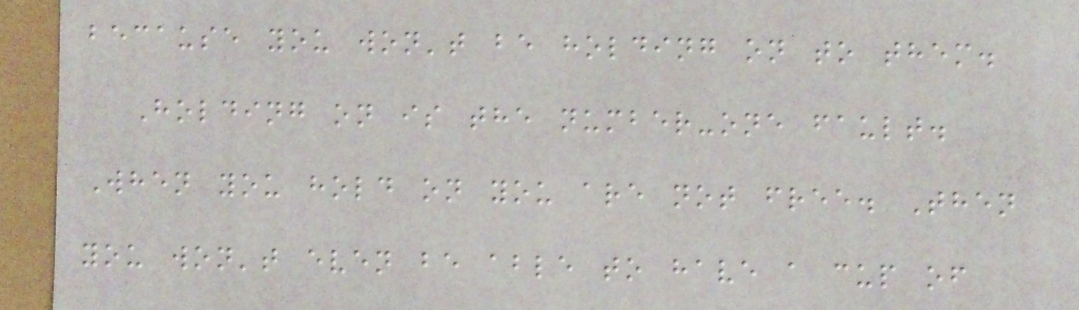because you won't be holding on to them.
Holding on is the number-one fault.
When you hold on you are not free. Then
you won't even be able to have a cup of
